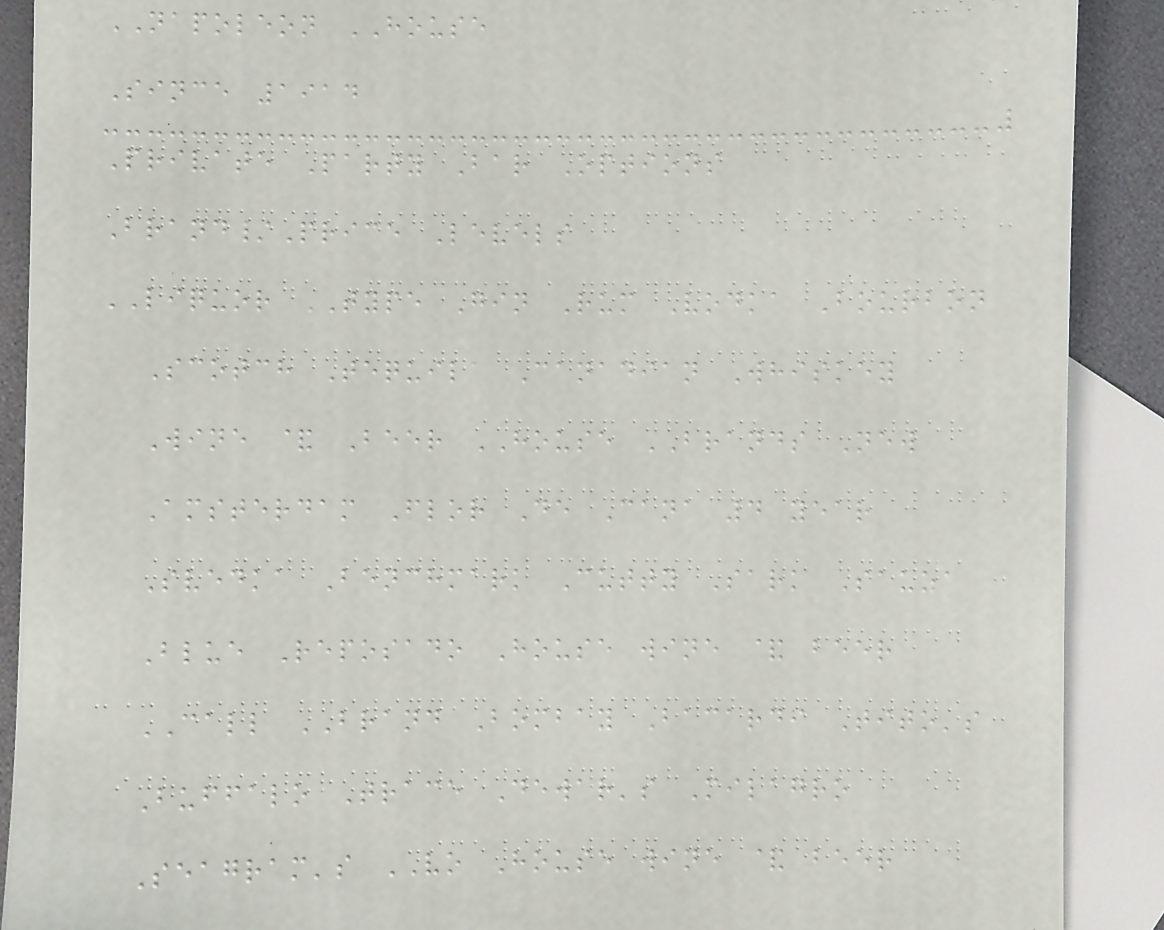NAPOLEON HOUSE
Since 1914
Private Party Bar Options
Brand/Price Levels
LIQUOR TYPE Gin Rum Vodka Bourbon
Scotch Tequila Canadian Whiskey
Wine & Beer HOUSE BRANDS New
Amsterdam Flor De Cana 4 year
Svedka Benchmark Cutty Sark Sauza
Blue Reposado House wine & beer
CALL BRAND Bombay Bacardi Tito's
Buffalo Trace Dewar's Milagro
Seagram's VO House wine & beer
